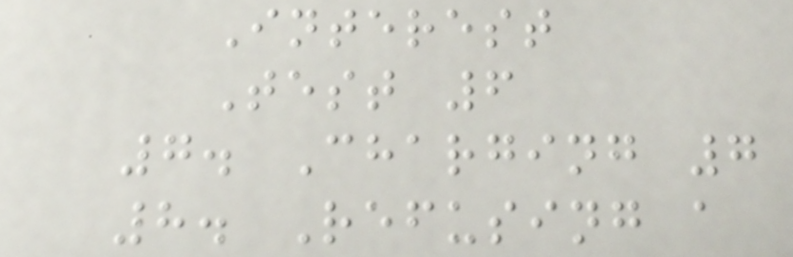Interest
Test 6
7. Charging 7
8. Refusing a
